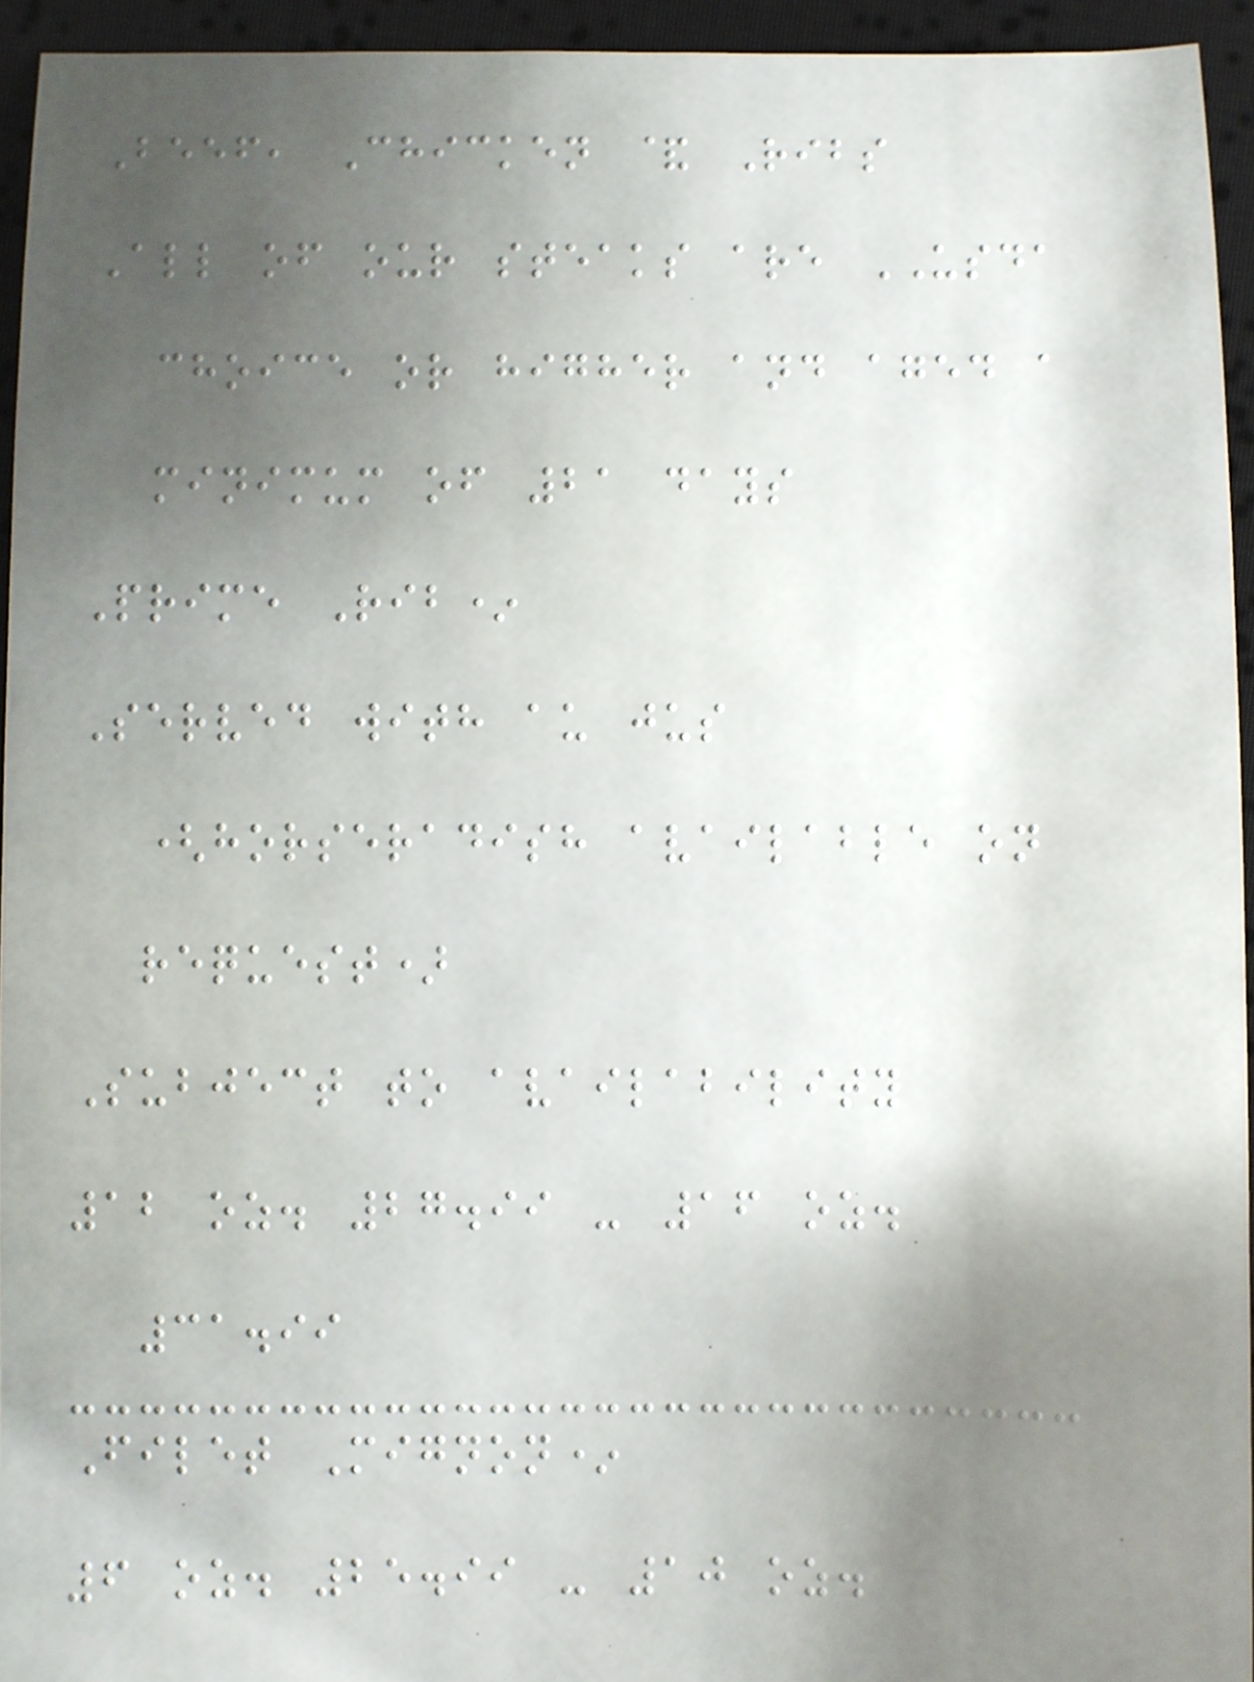Beef, Chicken & Ribs
All of our steaks are USDA
choice or higher and aged a
minimum of 21 days
Prime Rib*
Served with au jus
(horseradish available on
request)
Subject to availability
12 oz. 27.99 - 16 oz.
31.99
Filet Mignon*
6 oz. 25.99 - 10 oz.
